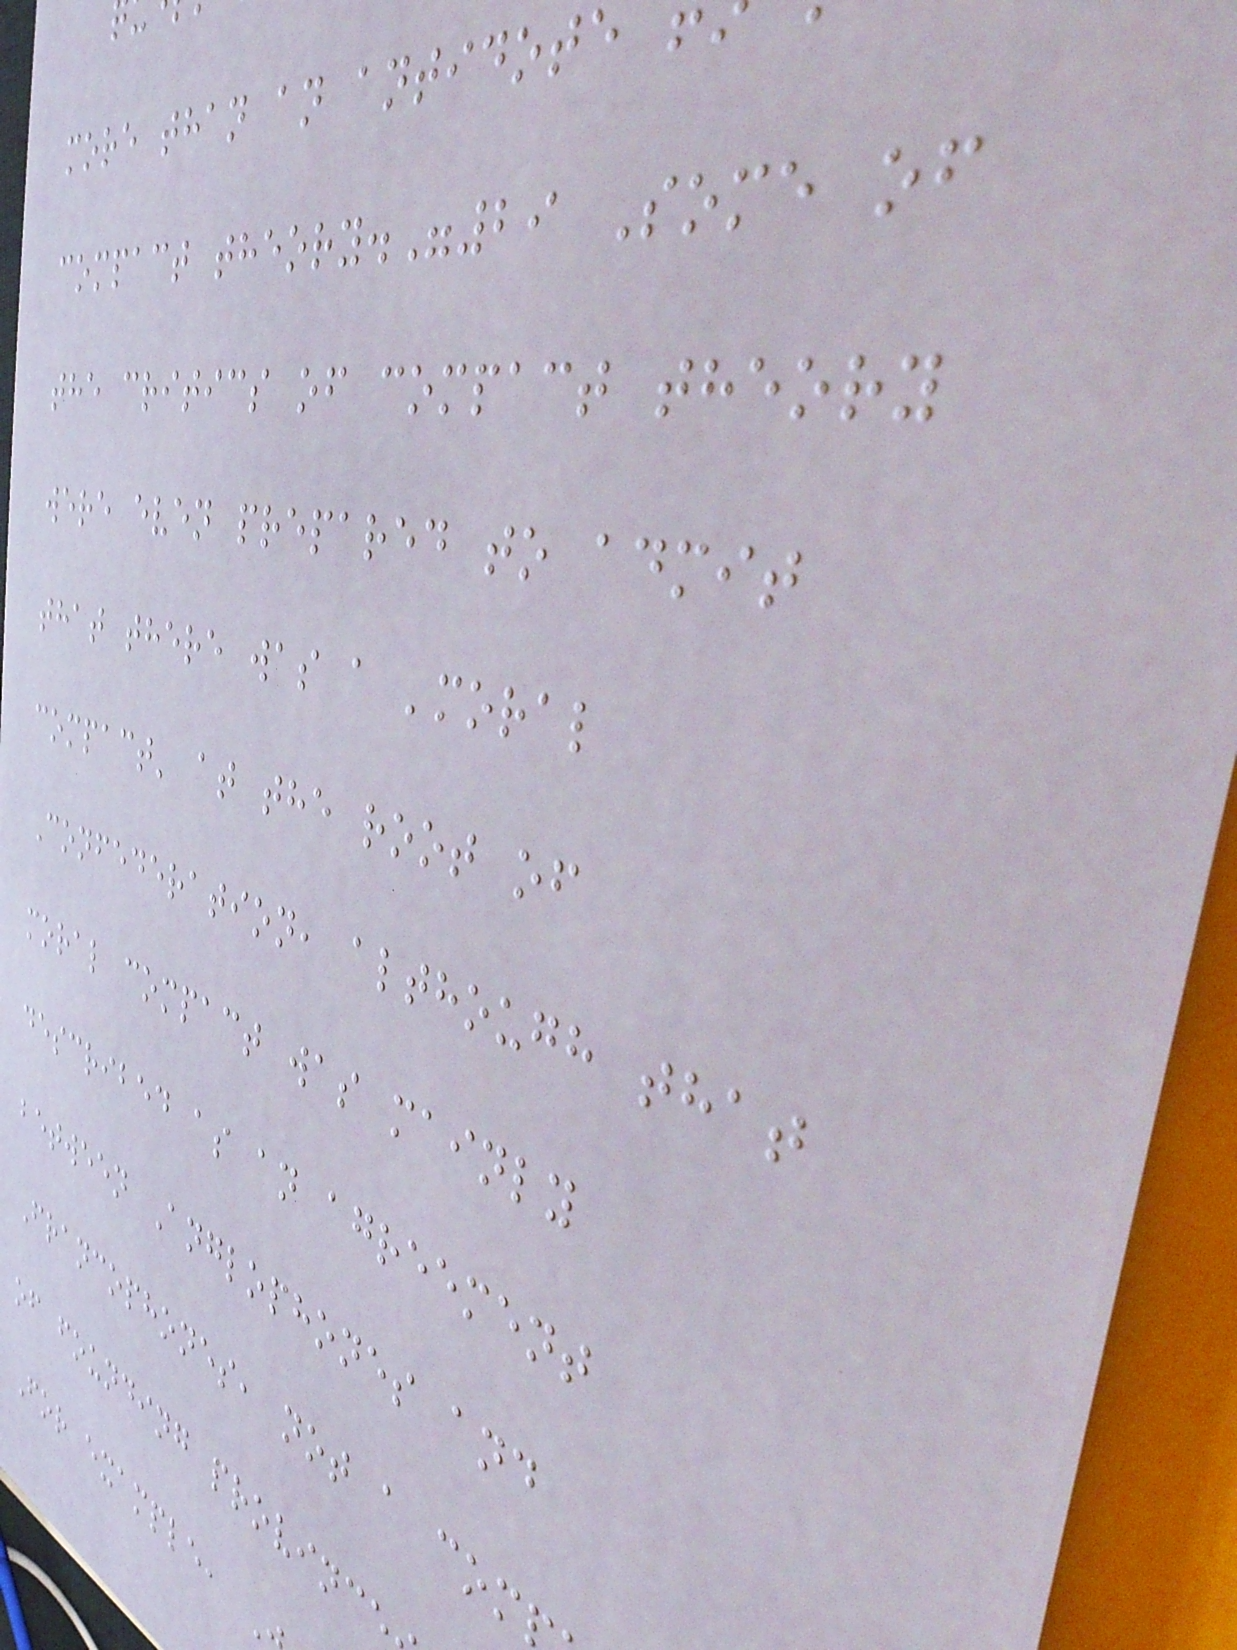more than an antidote
compact theory."29 Some of
the critics of compact theory
were even prepared to admit
that there was a 'moral
compact' at the root of
Confederation, although that
moral compact was mainly
described as an agreement
between Anglophones and
Francophones, not a com
of founding province
For example,
